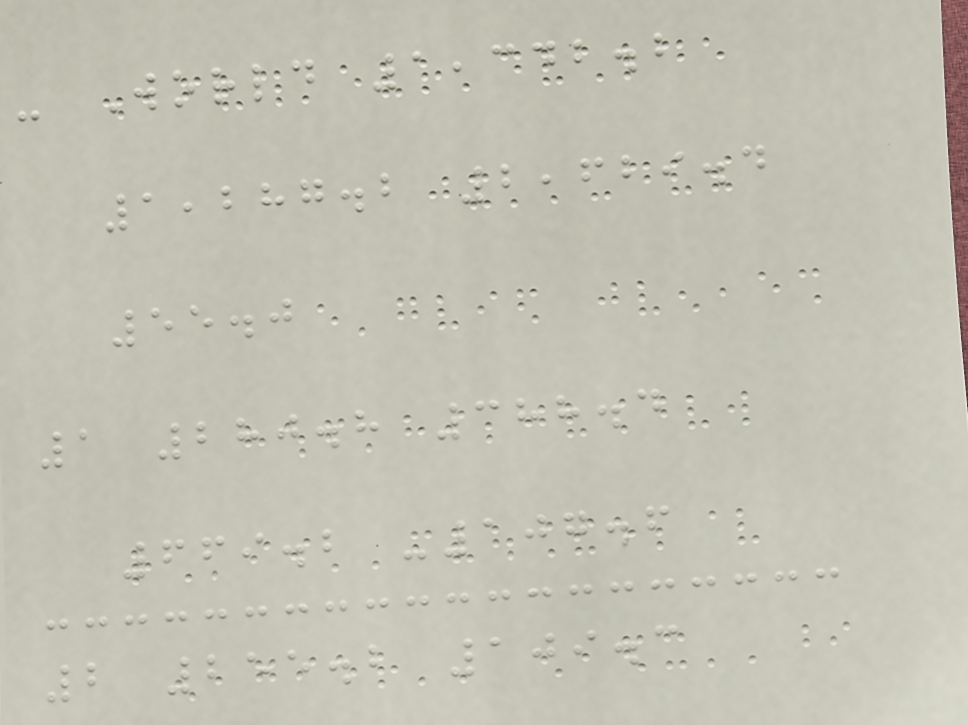- World 1,342.2
1,287.2 2,629.4
55.0
1 280.8 388.4
669.2 -107.6
2 255.2 109.3
